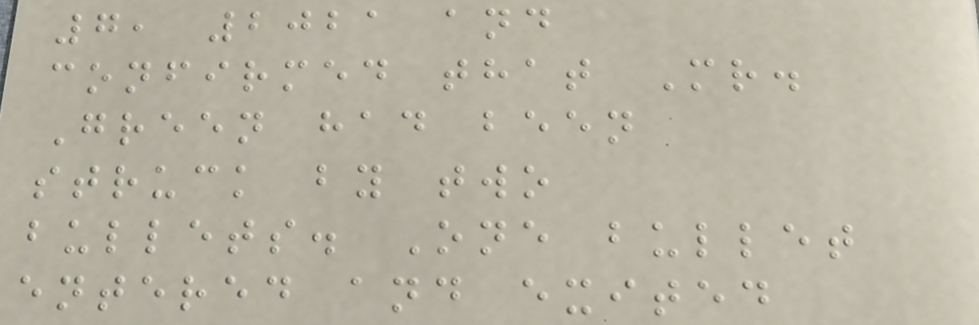7, 2021 and
confirmed that Mr.
Green had been
struck by two
bullets. One bullet
entered and exited
